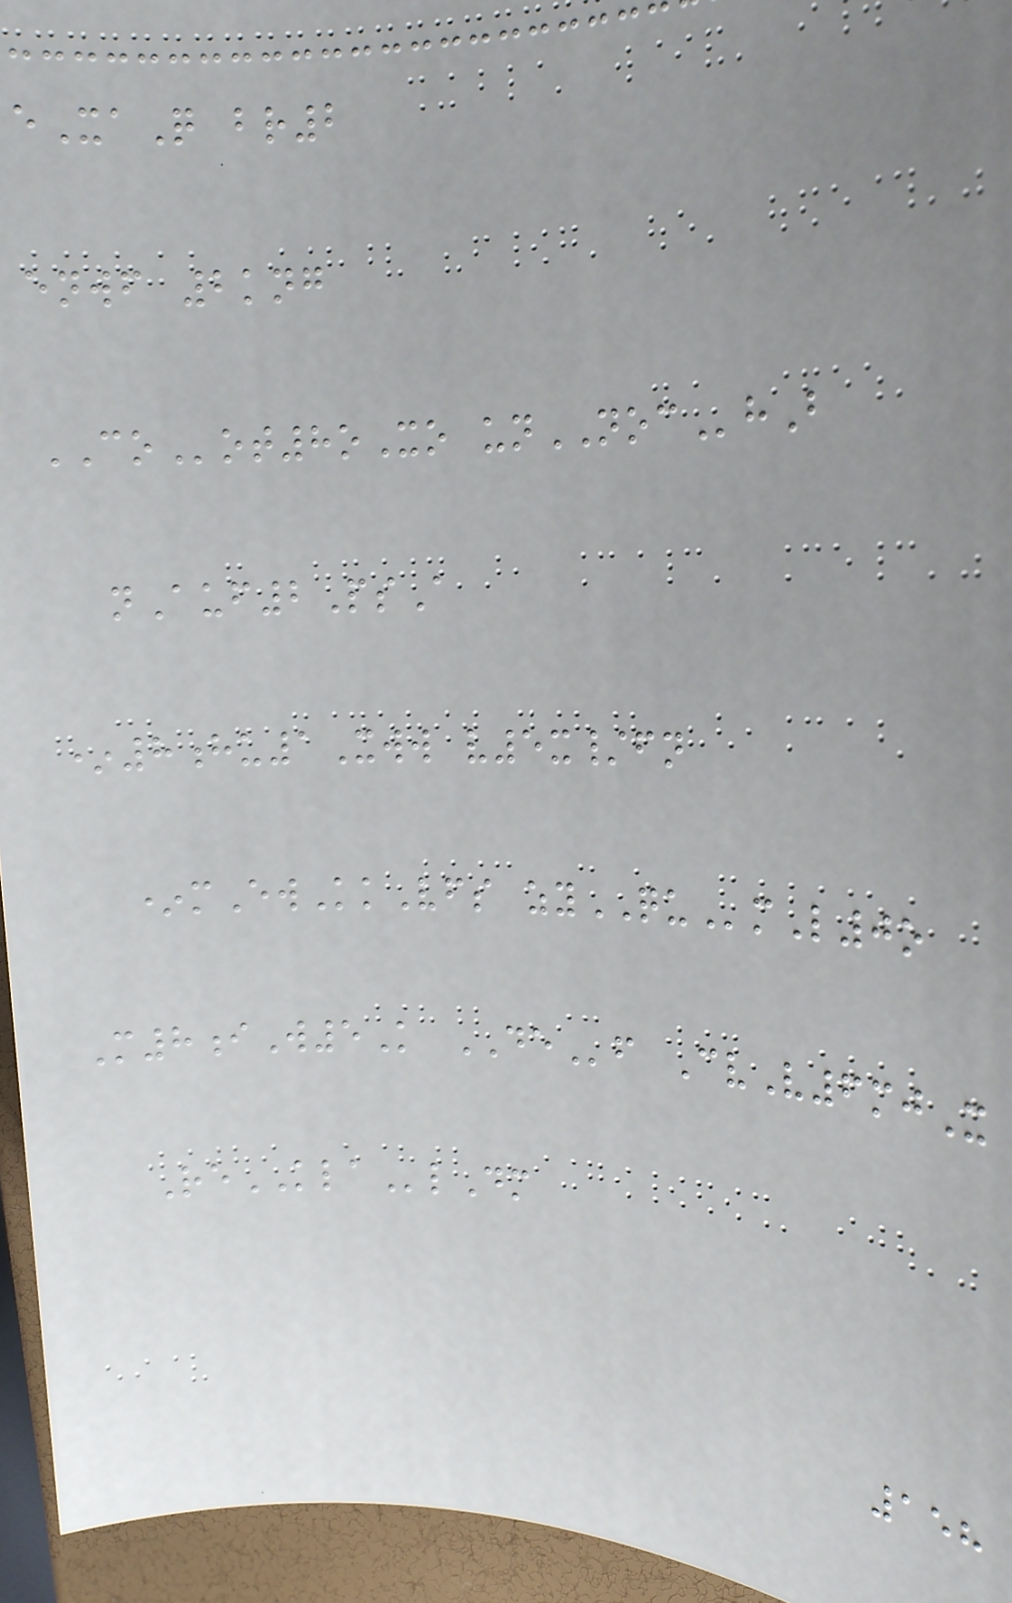eXaQ br2
enwf 2kng
COot8oXo unNOChB
nAuf2PsA
*8hu1Xww v5x/fn
*mEwKkVfs zyQUmL0o
M8iW5K DEf CvV6mjX
ReKLAlDm
158
